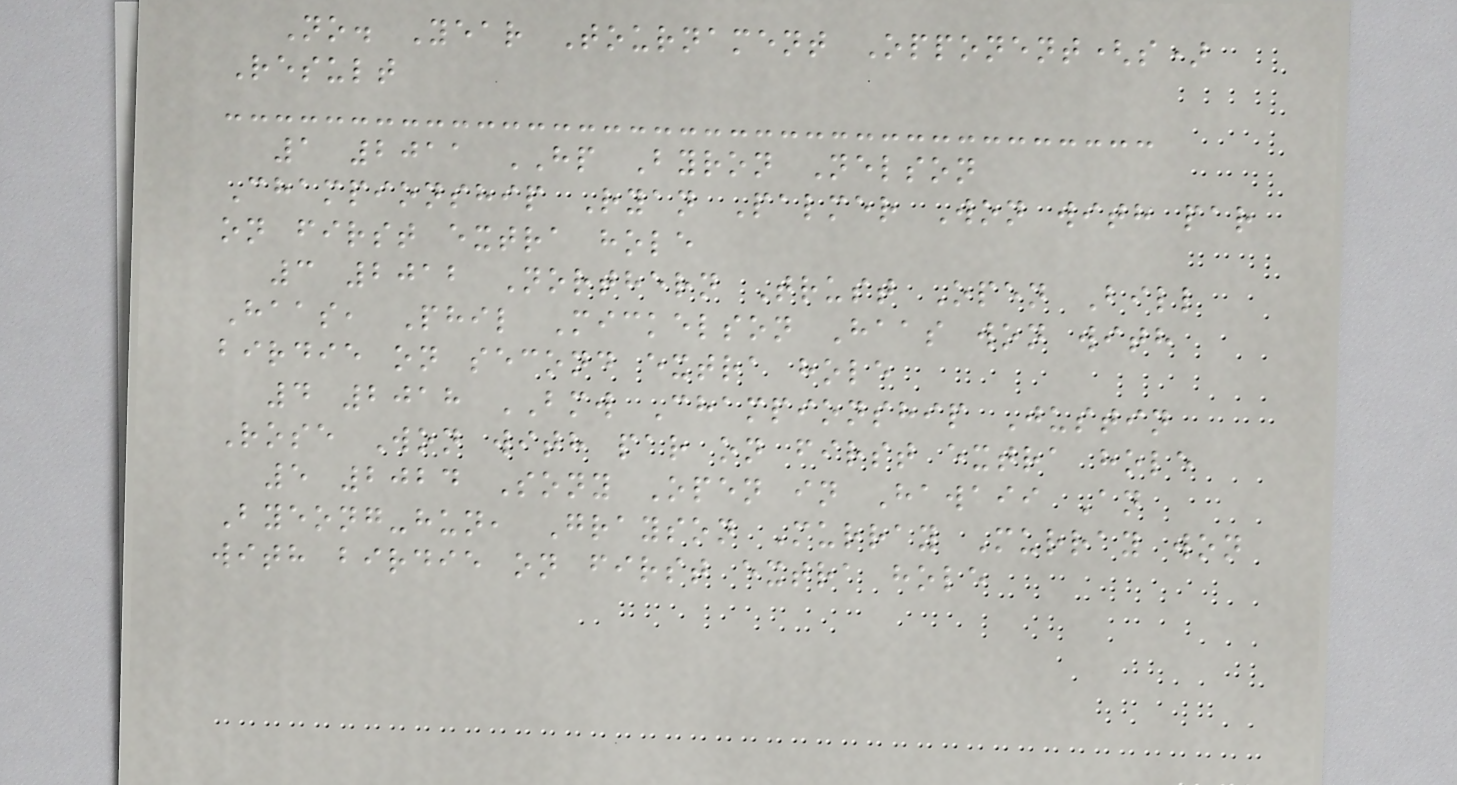No. Year Tournament Opponent(s)
Result
1 2011 HP Byron Nelson
Championship Ryan Palmer Won with par
on first extra hole
3 2012 Northern Trust Open Bill
Haas, Phil Mickelson Haas won with
birdie on second extra hole
4 2018 BMW Championship Justin
Rose Won with par on first extra hole
5 2024 Sony Open in Hawaii An
Byeong-hun, Grayson Murray Murray won
with birdie on first extra hole
